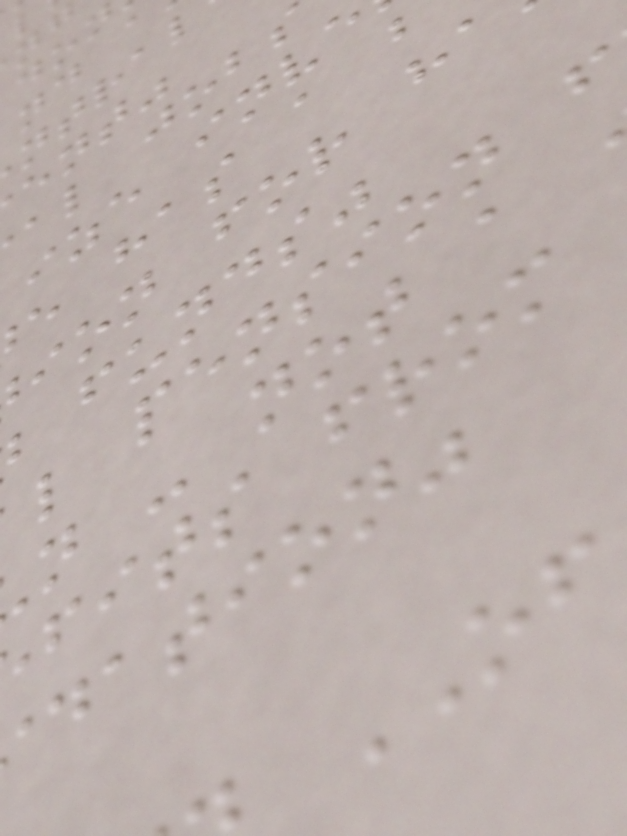ent"
al job
ize inv
e has a
ion for h
funds"
l pension f
n - not a
fits from
dation"
